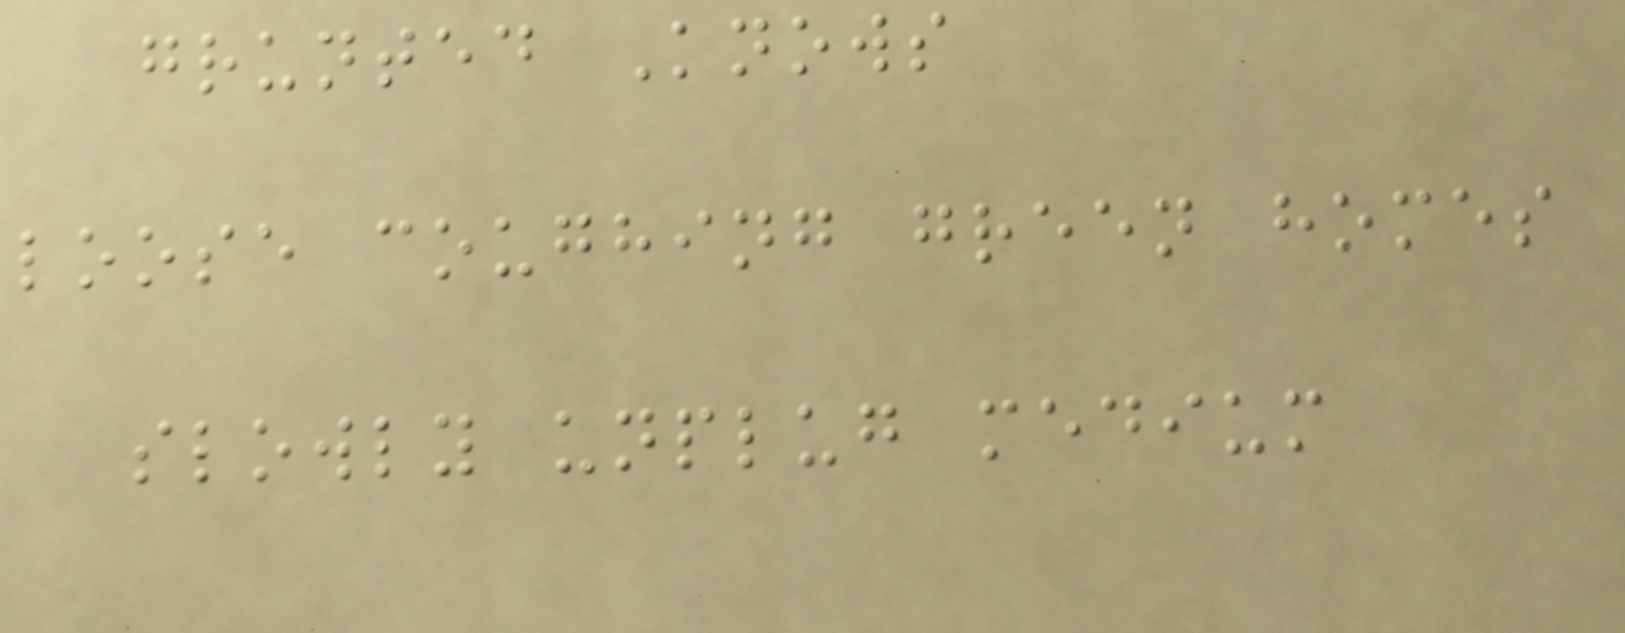grunted Knows
loose coughing green homes
slowly unplug medium
